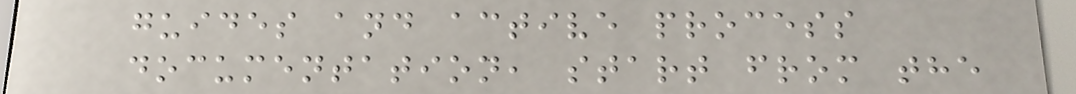guides and active process
documentation, start from the
